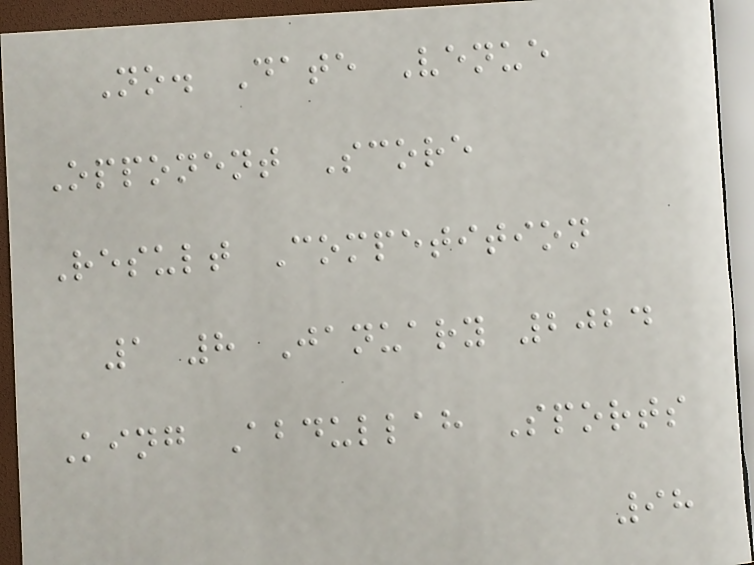No. Date Venue
Opponent Score
Result Competition
1 8 January 2024
King Abdullah Sports
98
